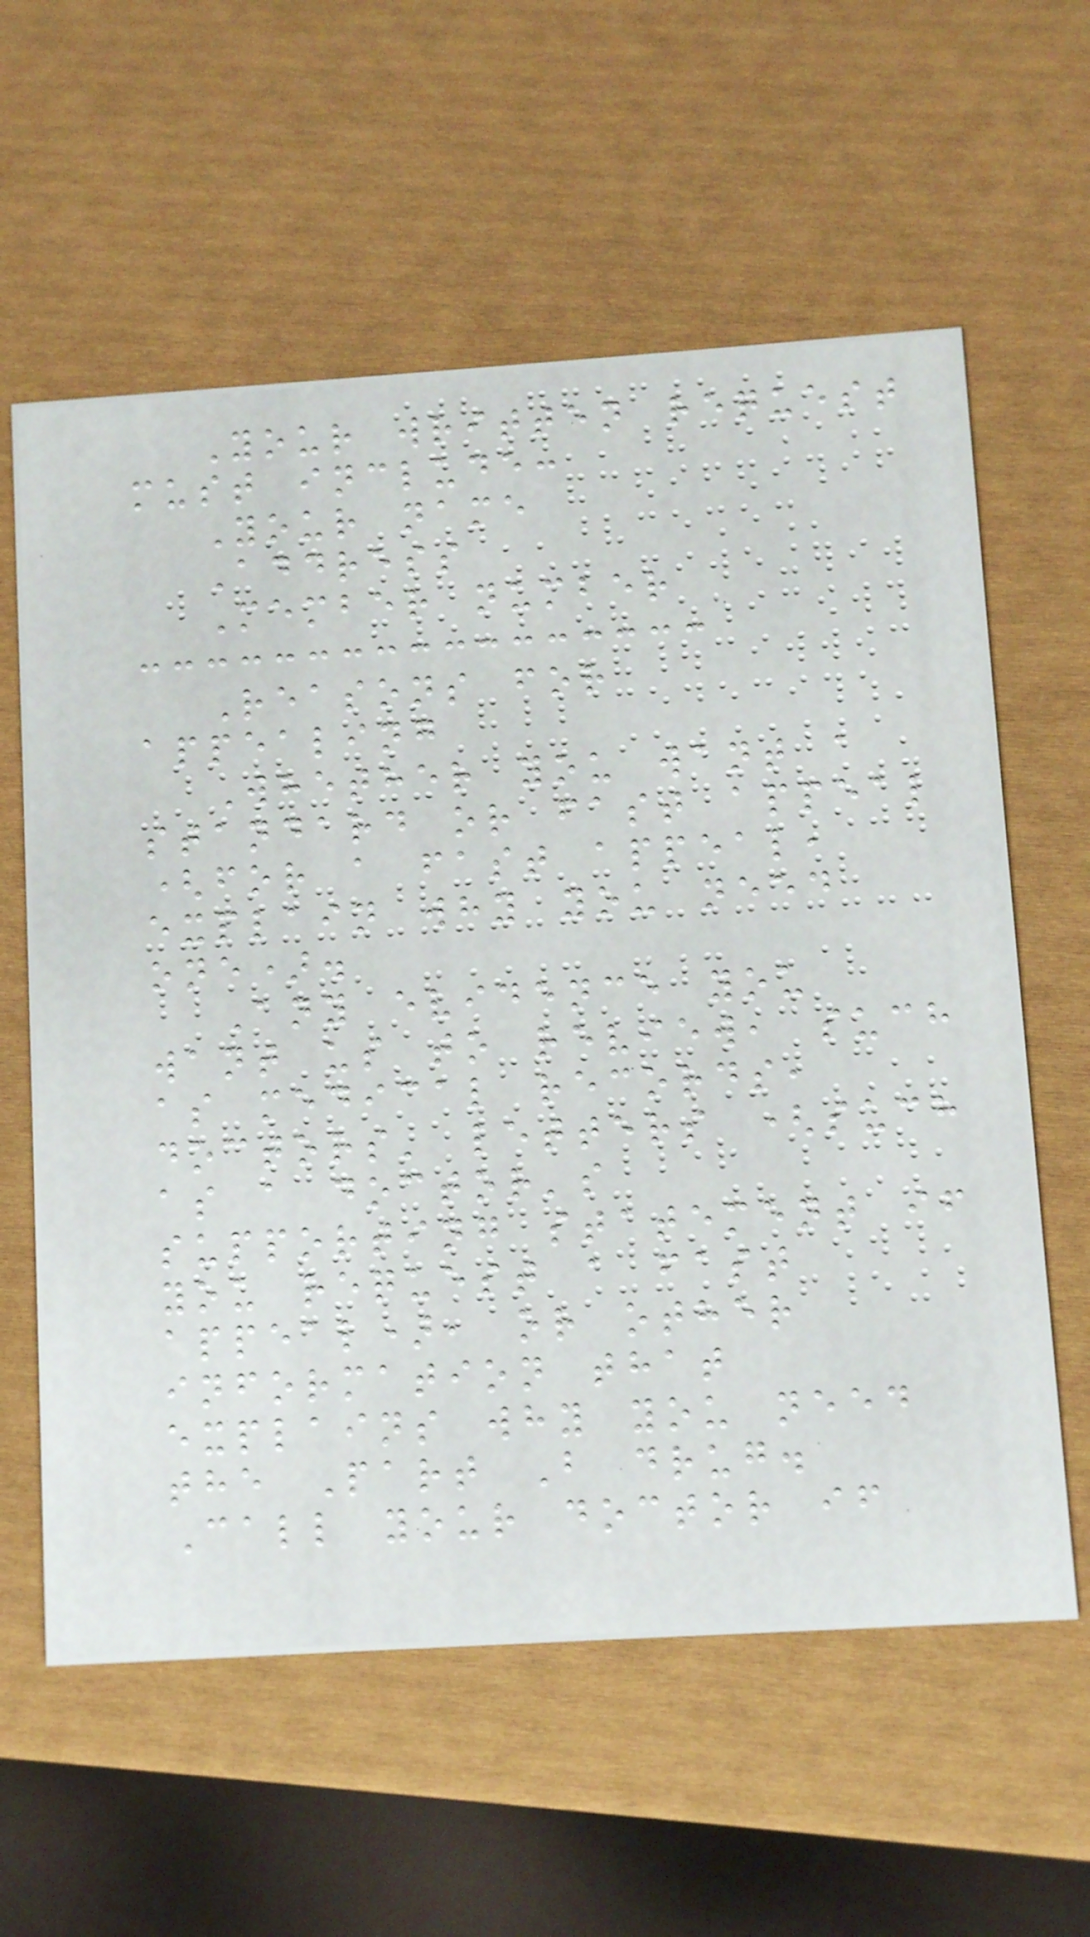Your written request
must include:
Your name
Address
Member number
Reasons for
appealing
Whether you want a
standard or fast appeal
(for a fast appeal,
explain why you need
one).
Any evidence you
want us to review, such
as medical records,
doctors' letters (such
as a doctor's
supporting statement if
you request a fast
appeal), or other
information that
explains why you need
the Part B drug.
Call your doctor if
